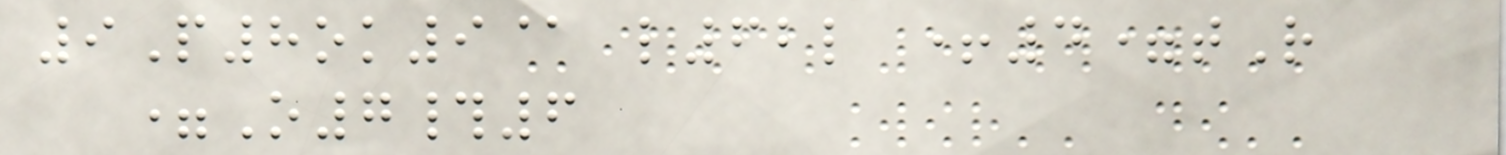9P8ok9@ l62l +4=tR
=O7#6
